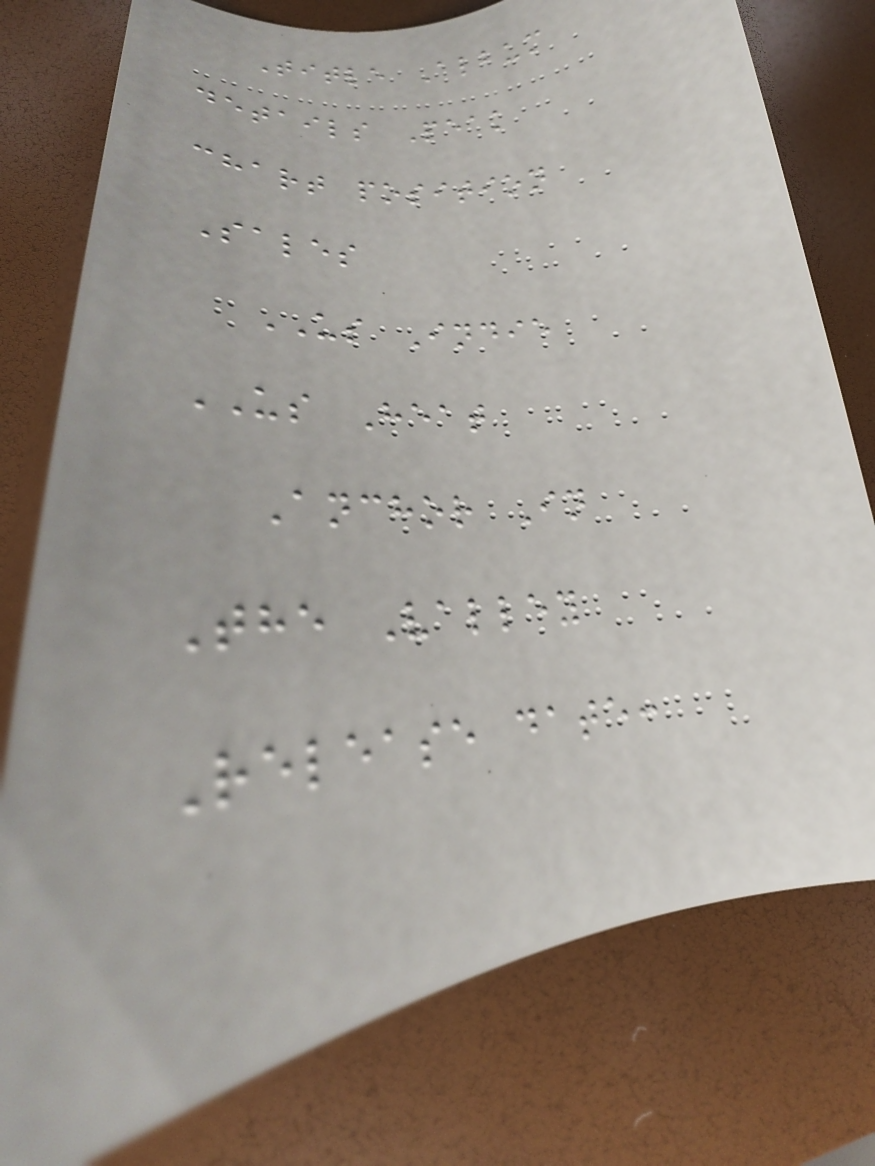Title Album
details Peak
chart position
Sales
US Indie
US Heat
Anchor In
The Valley
Release date:
